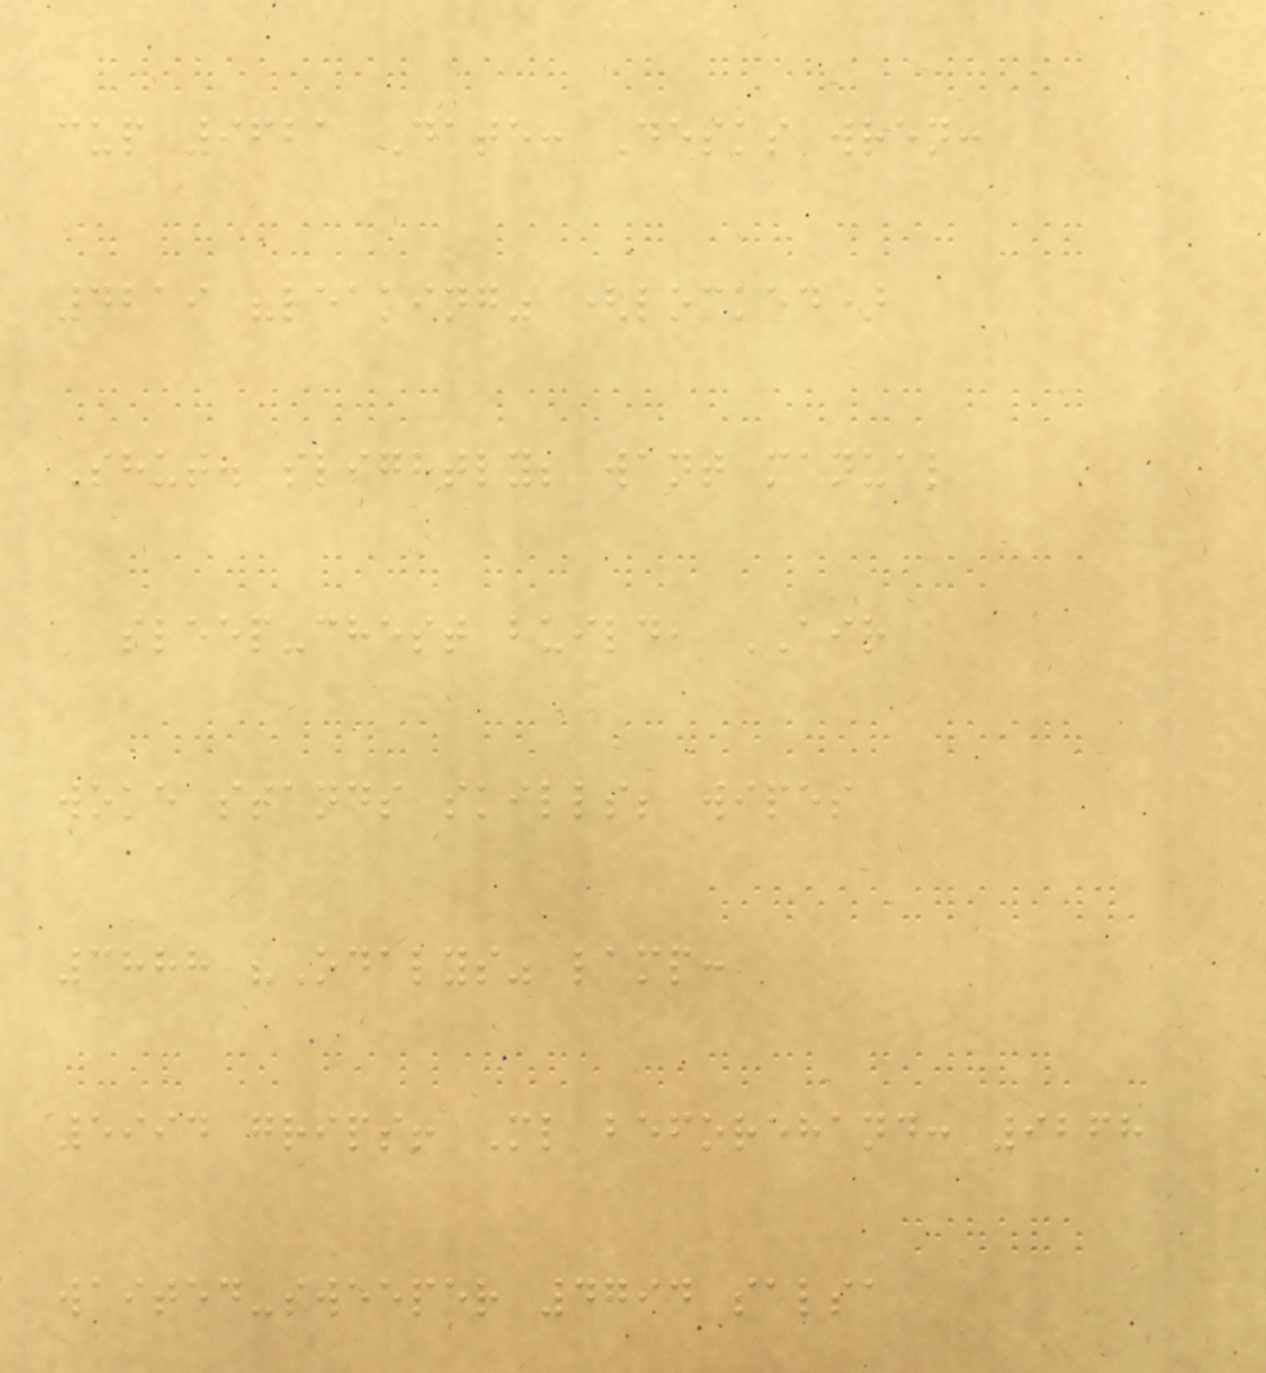cup 9621 Date: Desks wren:
4219 "leaking" (locked)
Shut. slightly; want manual
sleep-chest build, AIR
woke stands skills; wipes
3888 "Odalys" lamp:
5994 grips! Ml beforehand: 9268
waited-sweeper 4794 salsa
